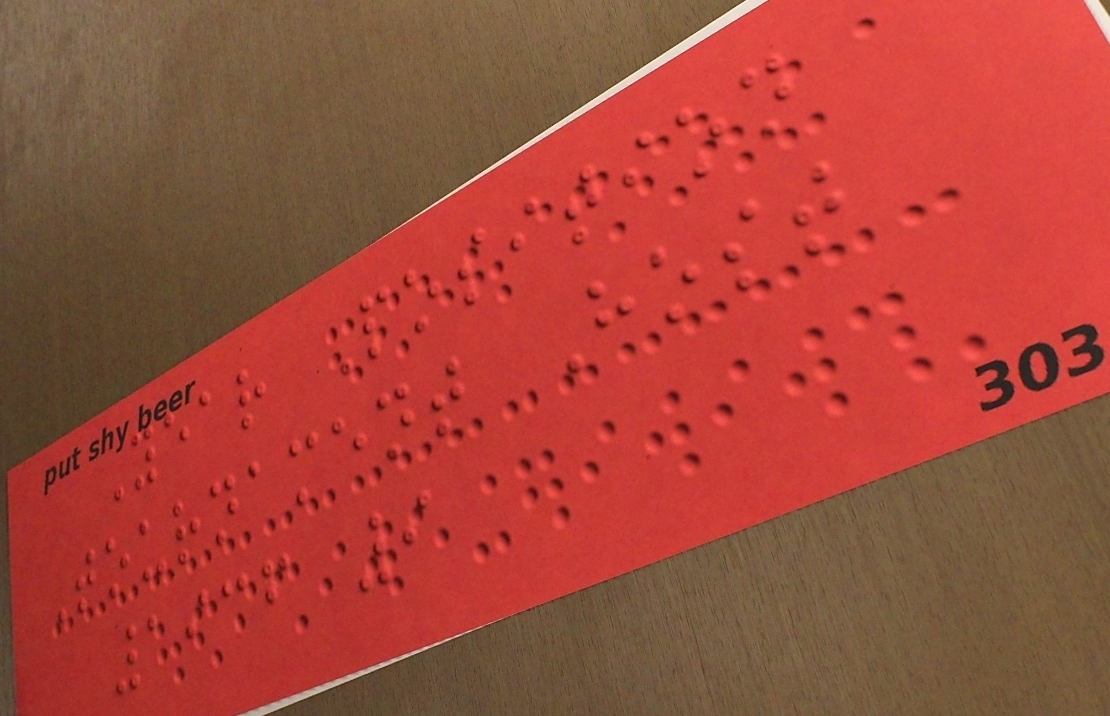Year Position
Tournament Host
1936 9
